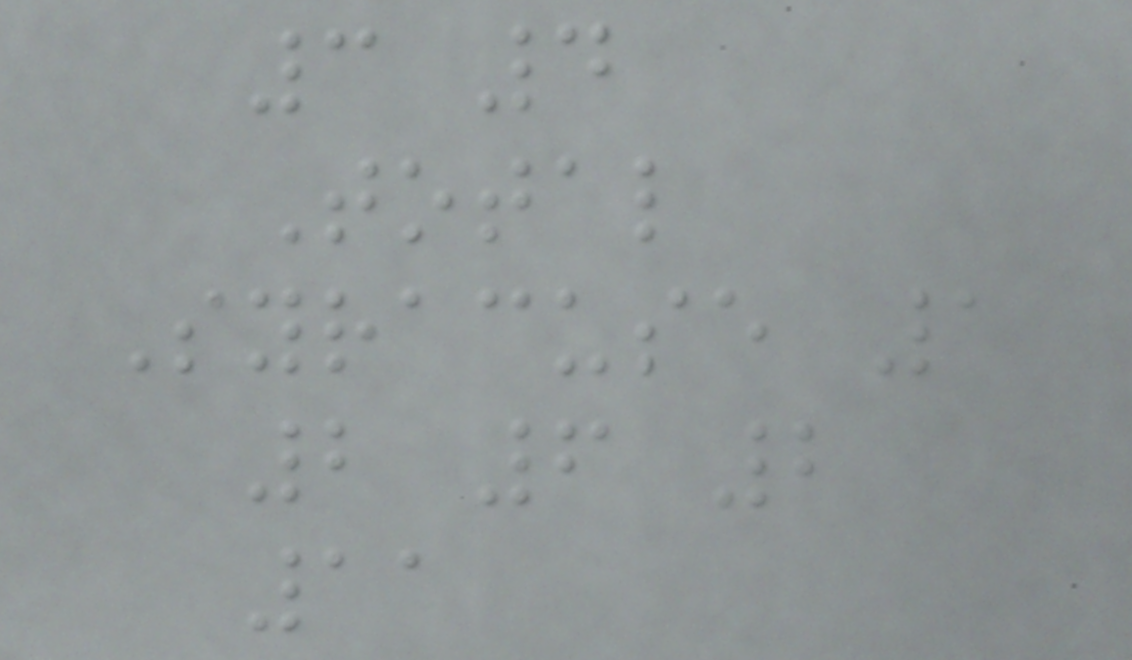3 4
Total
Syracuse 1
2 6 2
11
